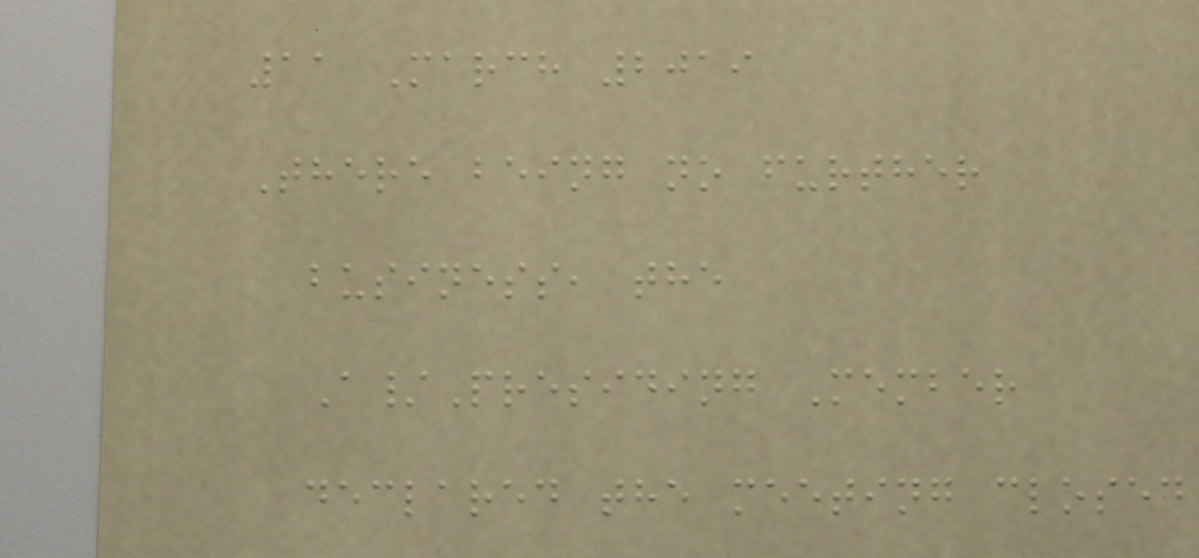11 March 2019
There being no further
business, the
A/Presiding Member
declared the meeting closed
